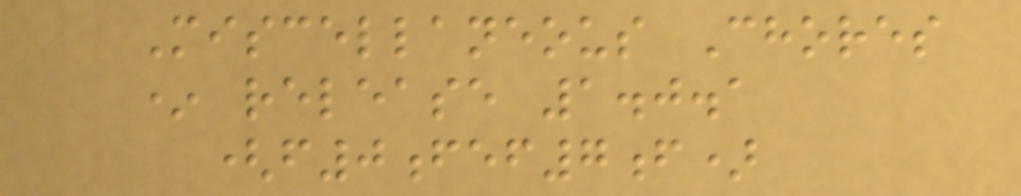Miscellaneous Chores
* release 1.0.1
(f0fef7f)
